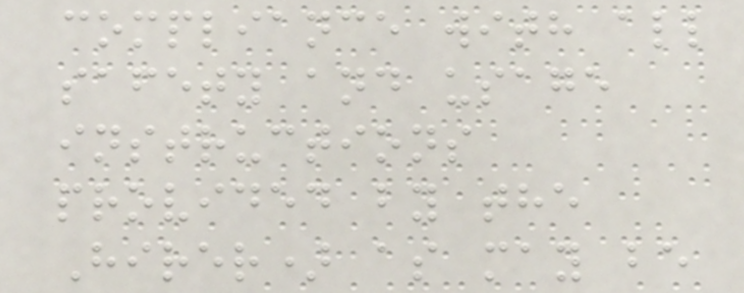compliance with all
safety and usage
instructions
provided by the
Hirer) as may be
